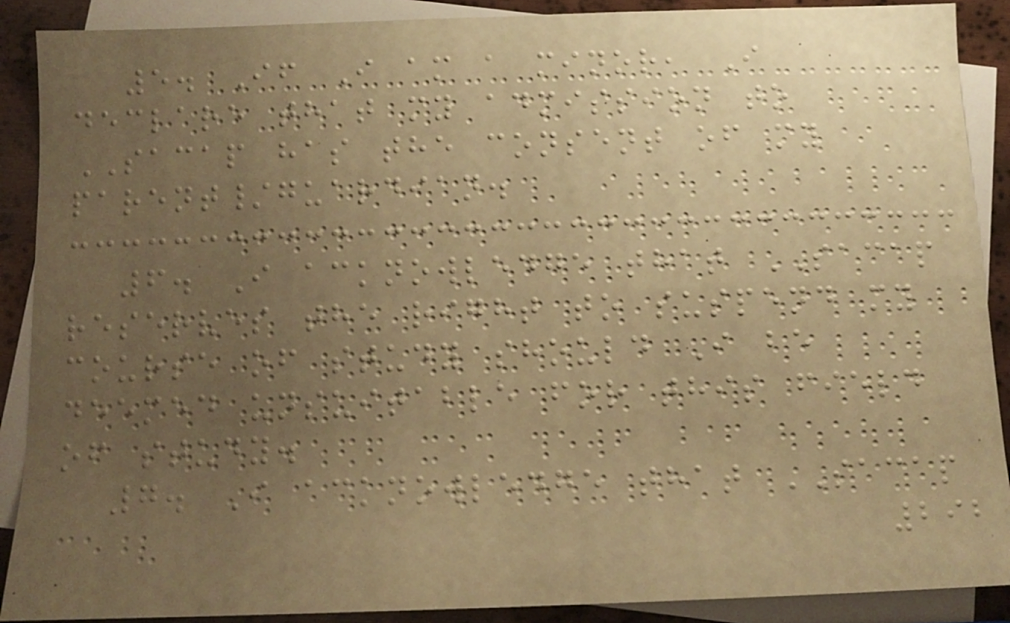5. If I am a minor, I
declare that my admission to
SACAP has the consent of my
parent/guardian.
6. I acknowledge that SACAP
reserves the right to suspend my
course of study should I be
deemed unsuitable for this field
of study.
7. I acknowledge that SACAP
292
